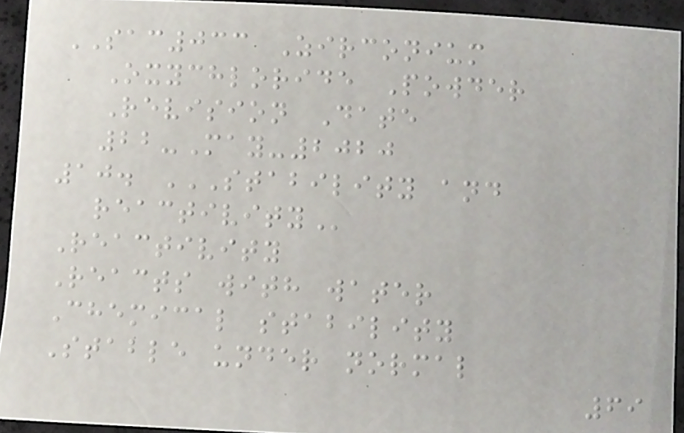SAC033 Zirconium
Oxychloride Powder
Revision Date
22-May-2020
10. STABILITY AND
REACTIVITY
Reactivity
Reacts with water
Chemical stability
Stable under normal
69
